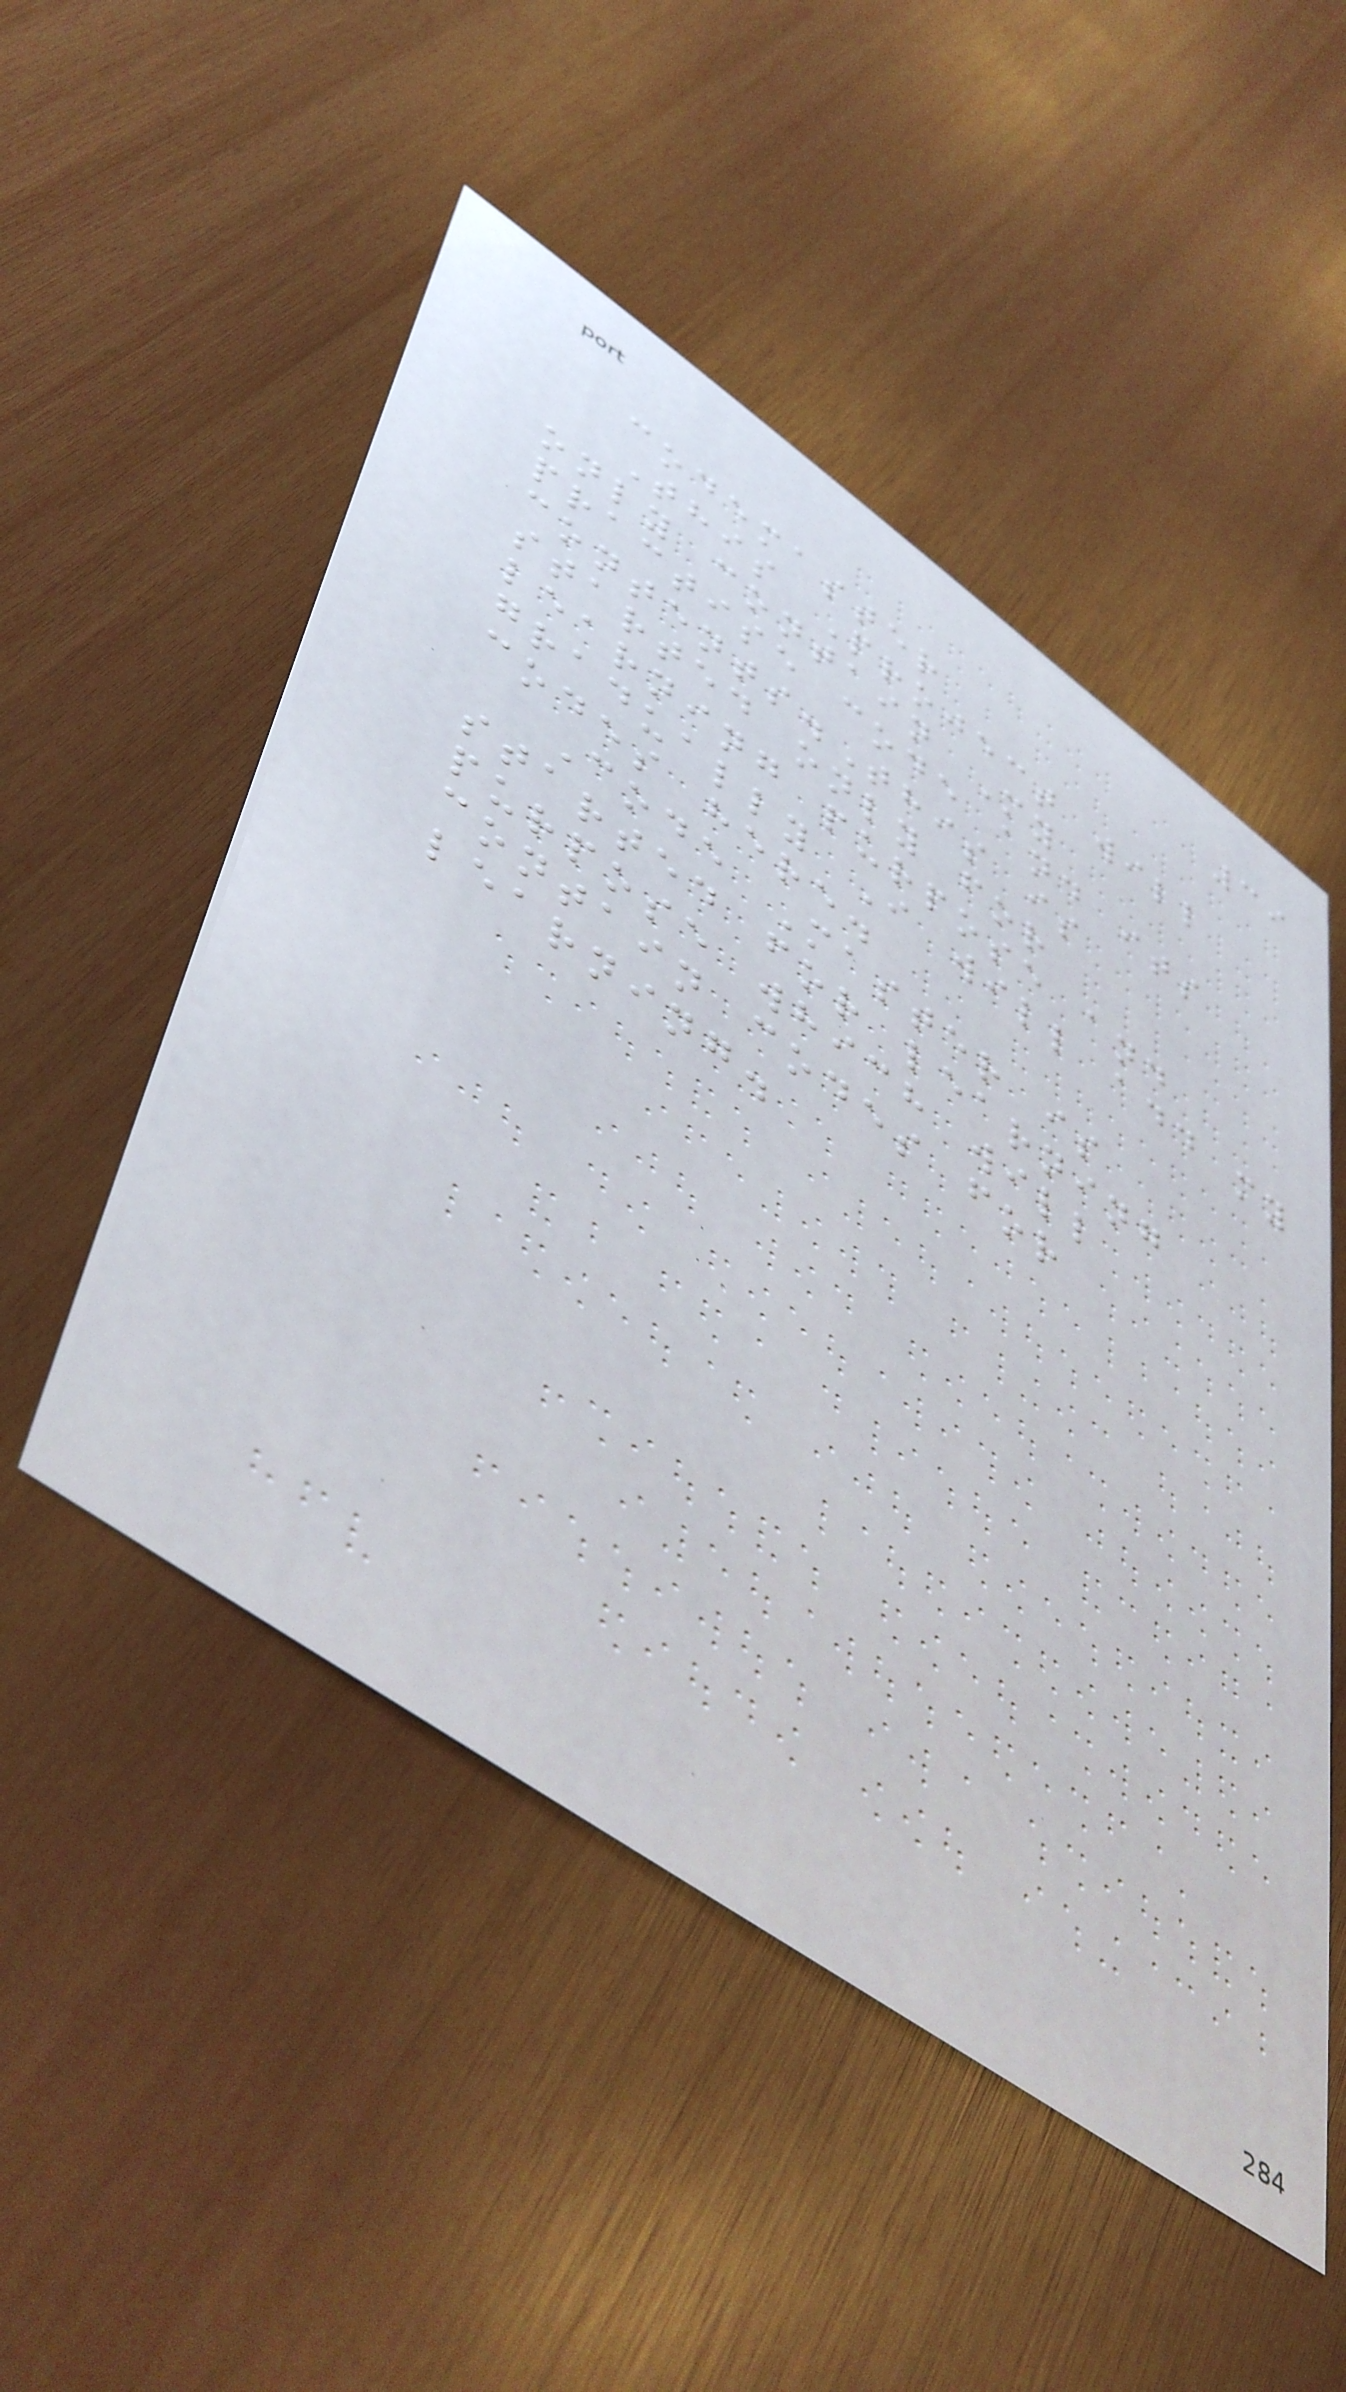39
codemaster
This Project will
only contain My
practise code and its
contents.This is
started only for
learning purpose and
gradually I will add my
codes here.
Code Master is
started for learning
purpose which will
contain codes for
learning.
